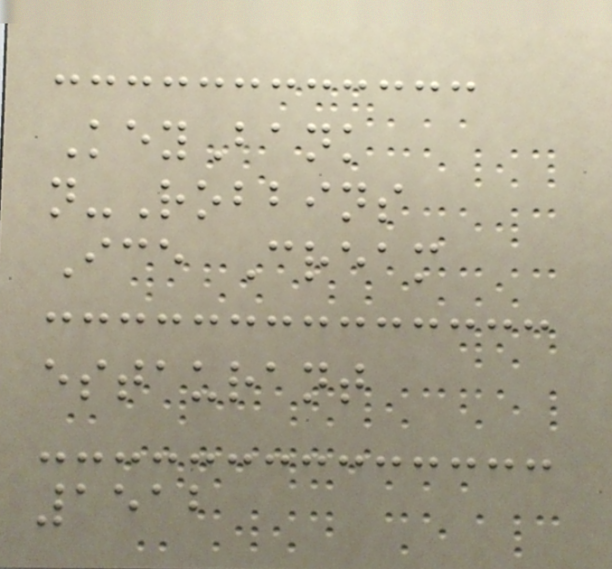KeyBank
n-Robbins
Ice Cream
estaurant
1512
